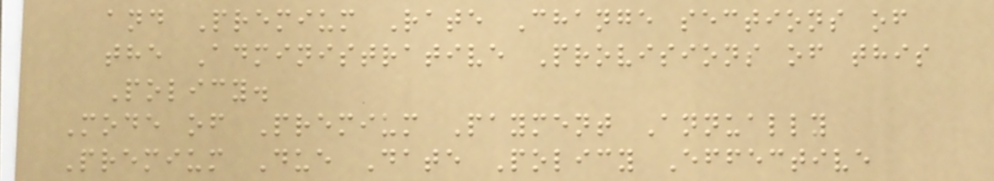and Premium Rate Change sections of
the Administrative Provisions of this
Policy.
Mode of Premium Payment Annually
Premium Due Date Policy Effective
